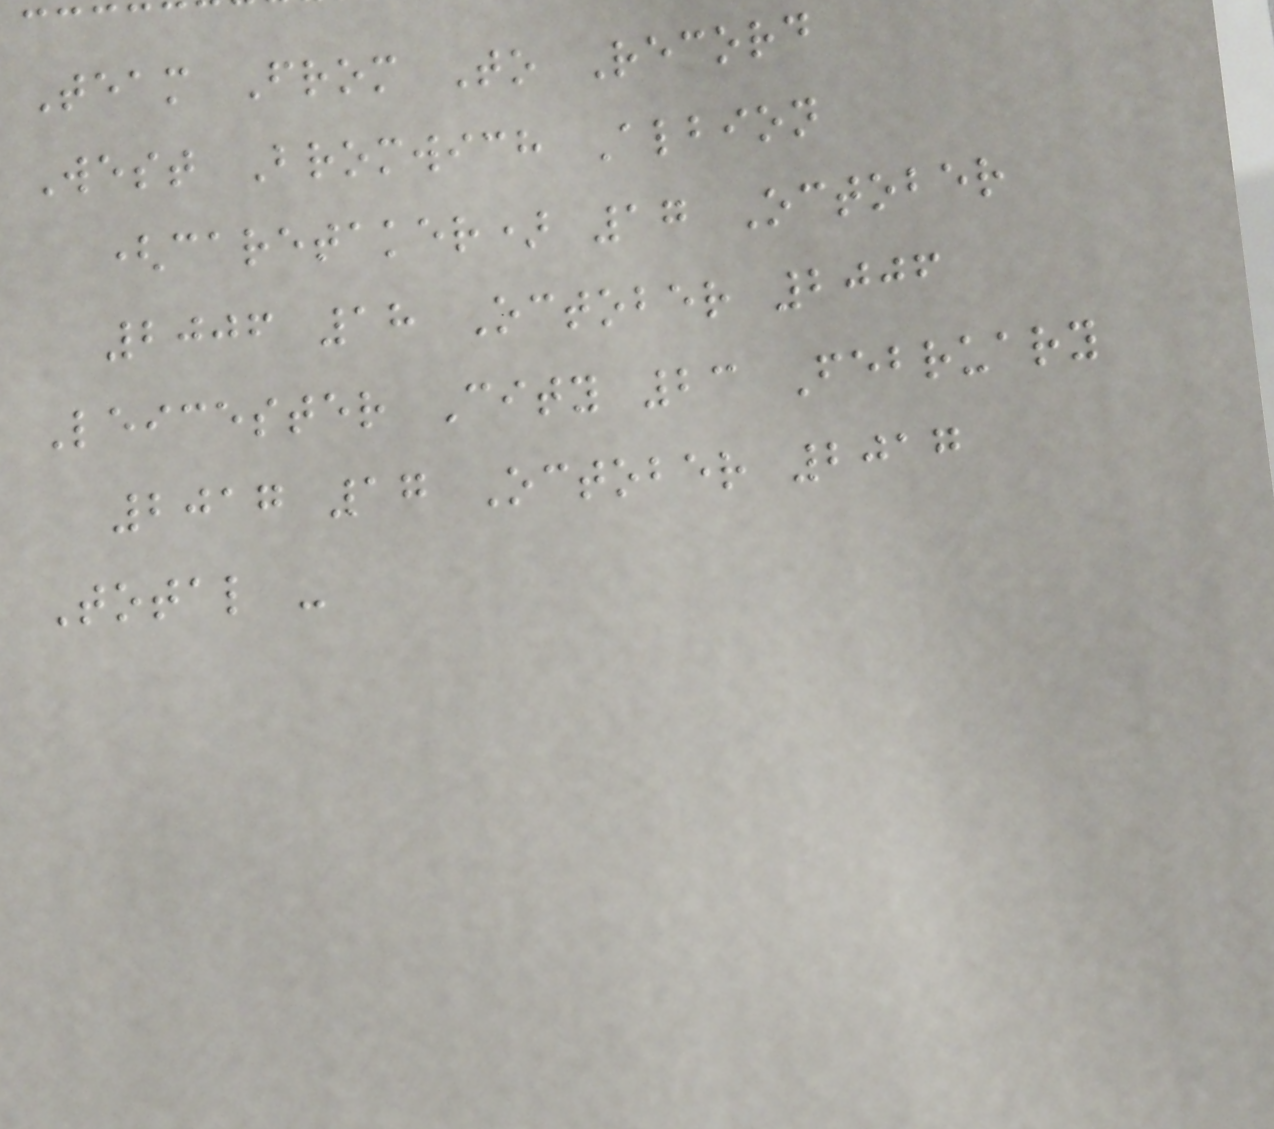Team From To Record
West Bromwich Albion
(caretaker) 17 October
2006 18 October 2006
Leicester City 23 February
2017 17 October 2017
Total -
